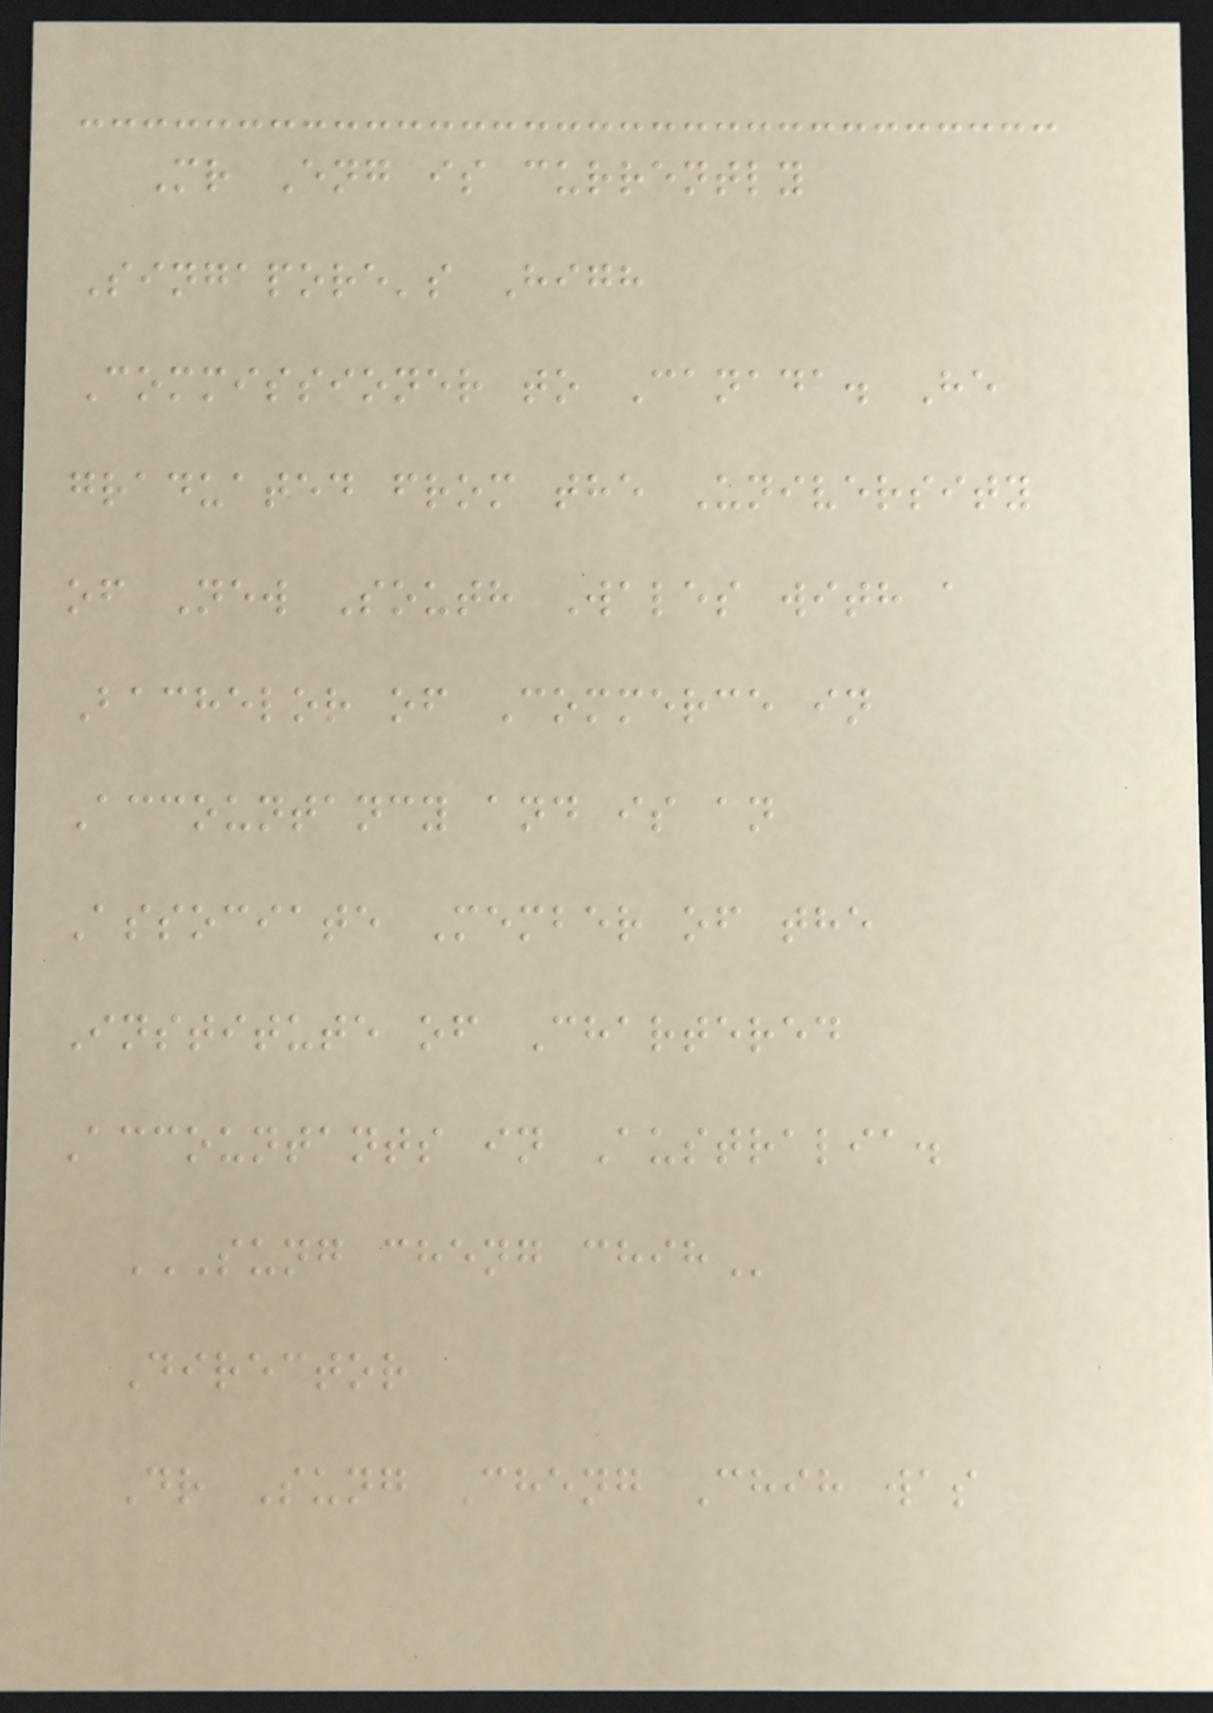Mr Eng is currently
Singapore's High
Commissioner to Canada. He
graduated from the University
of New South Wales with a
Bachelor of Commerce in
Accountancy and is an
Associate Member of the
Institute of Chartered
Accountants in Australia.
SUNG CHENG CHIH
Director
Dr Sung Cheng Chih was
